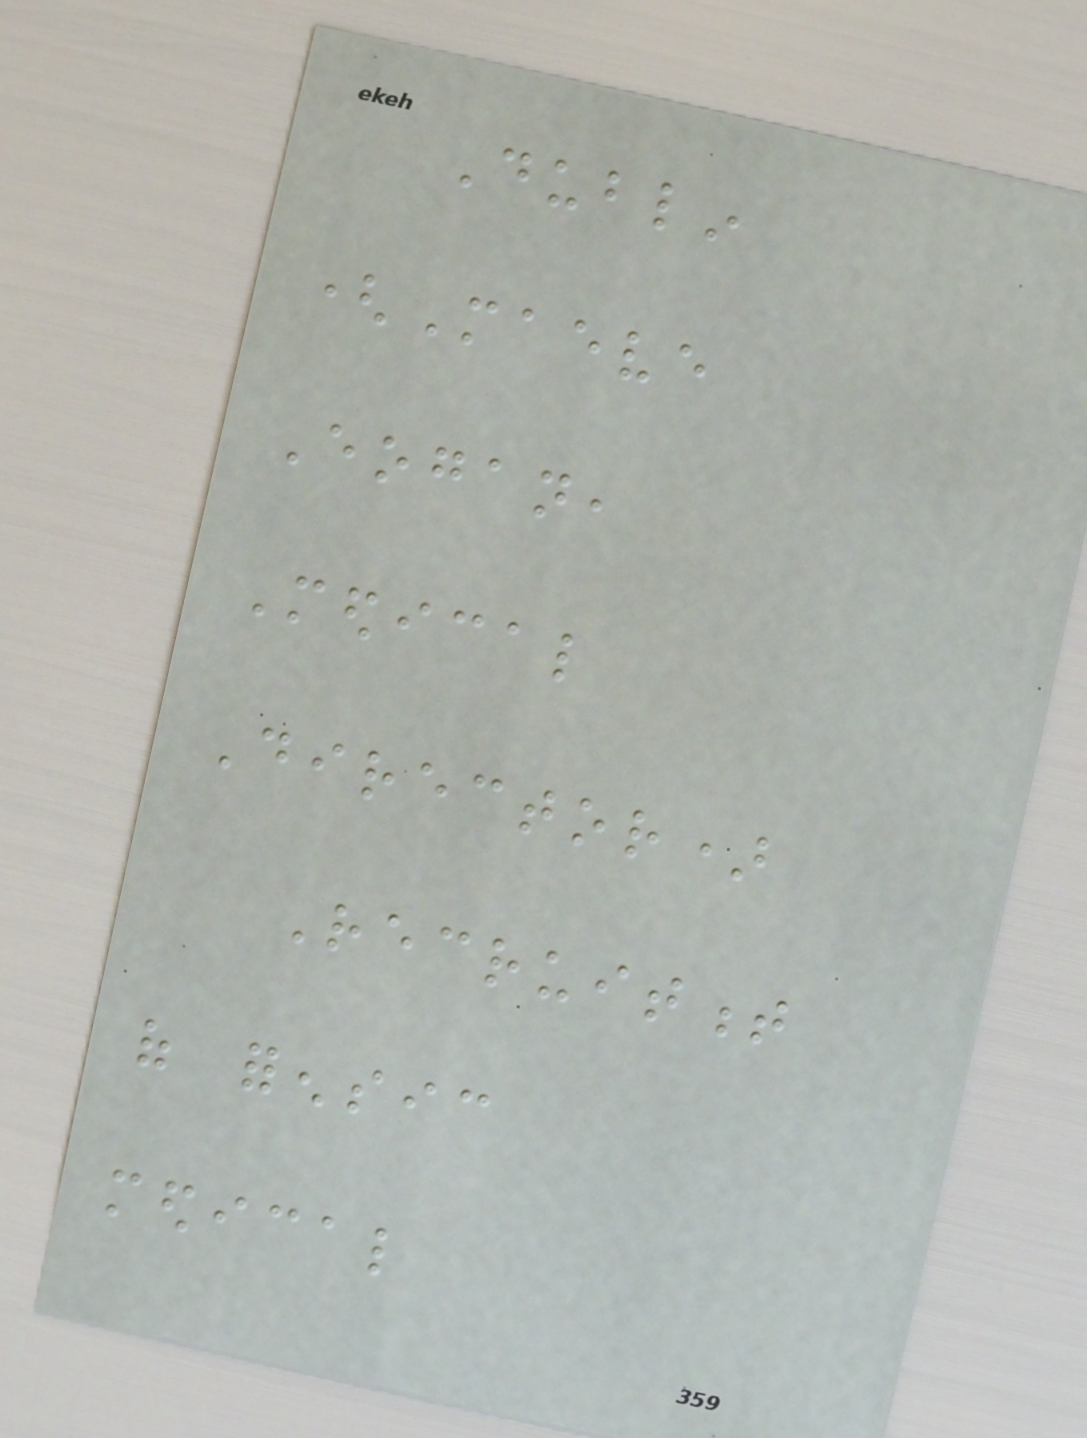Dublin
(Maeve
Eogan,
Medical
Director)
Recruitment
of forensic
medical
